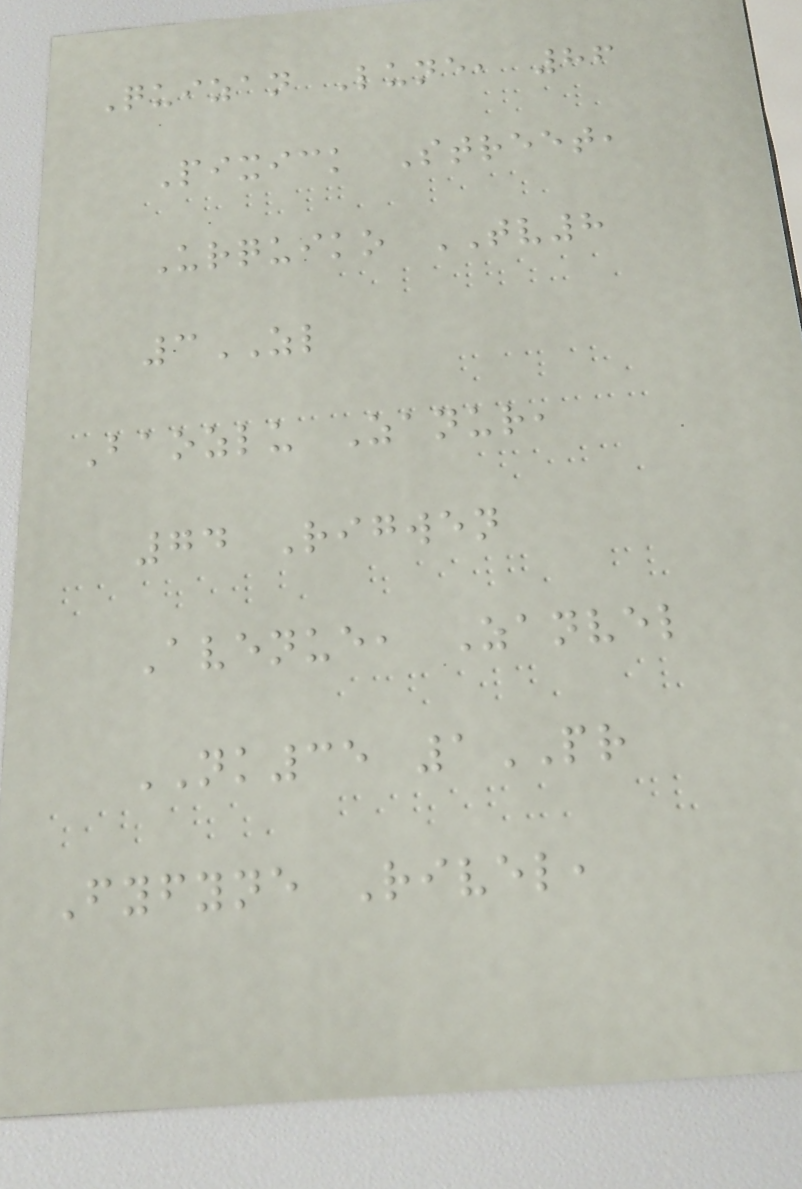Quizan Lune, 86
Pixick Street,
Urquiko TV8
3ZL
Baozlu Zanur,
74 Rigwen
Avenue, Zanvel
NK35 1PR
Fyfyne Rivel,
